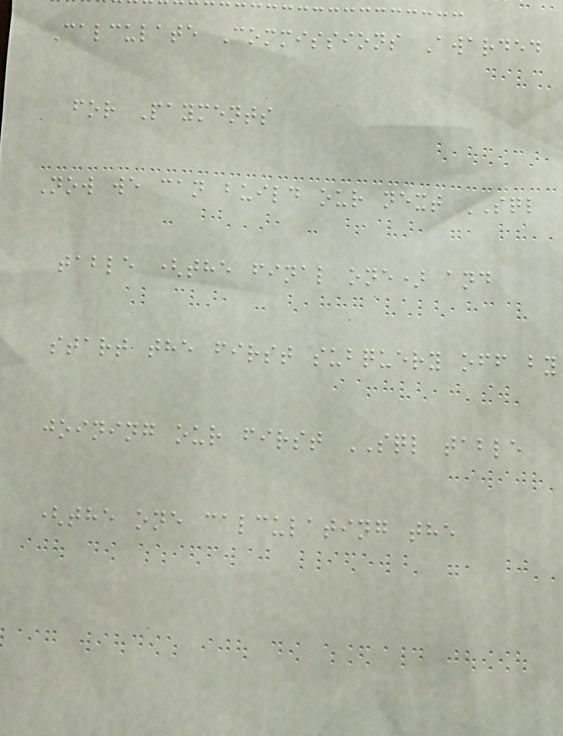Calculate Commissions Awarded
for Payments
Now we can build our next SQL
table (the final one) and
start the first subquery off by
joining our first SQL table
(the one calculating the
